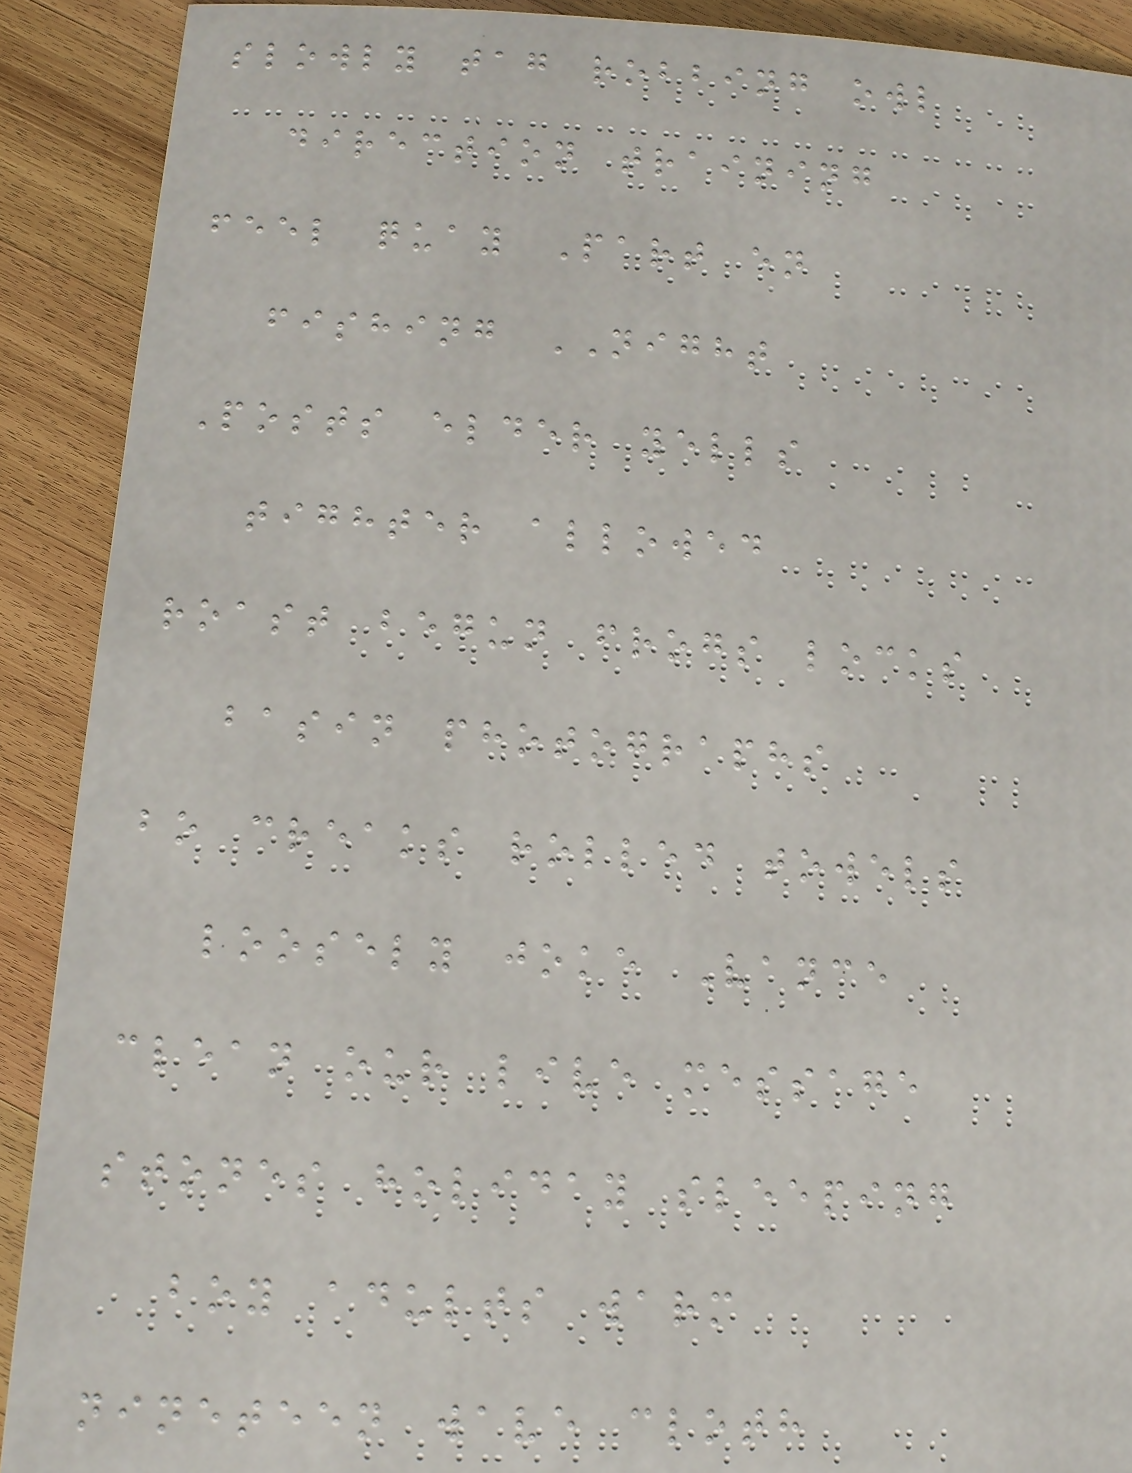slowly tag robbing owl
direction training
feel quay Part en
fishing NIGHT
Posts elder yells
tighter allowed
roast begun frogs locks
basin photographs
bo creaks rolled towels
loosely joke Vance
clean our live message
stones holiday sleeping
boy adults warm
nineteen wave cloth
